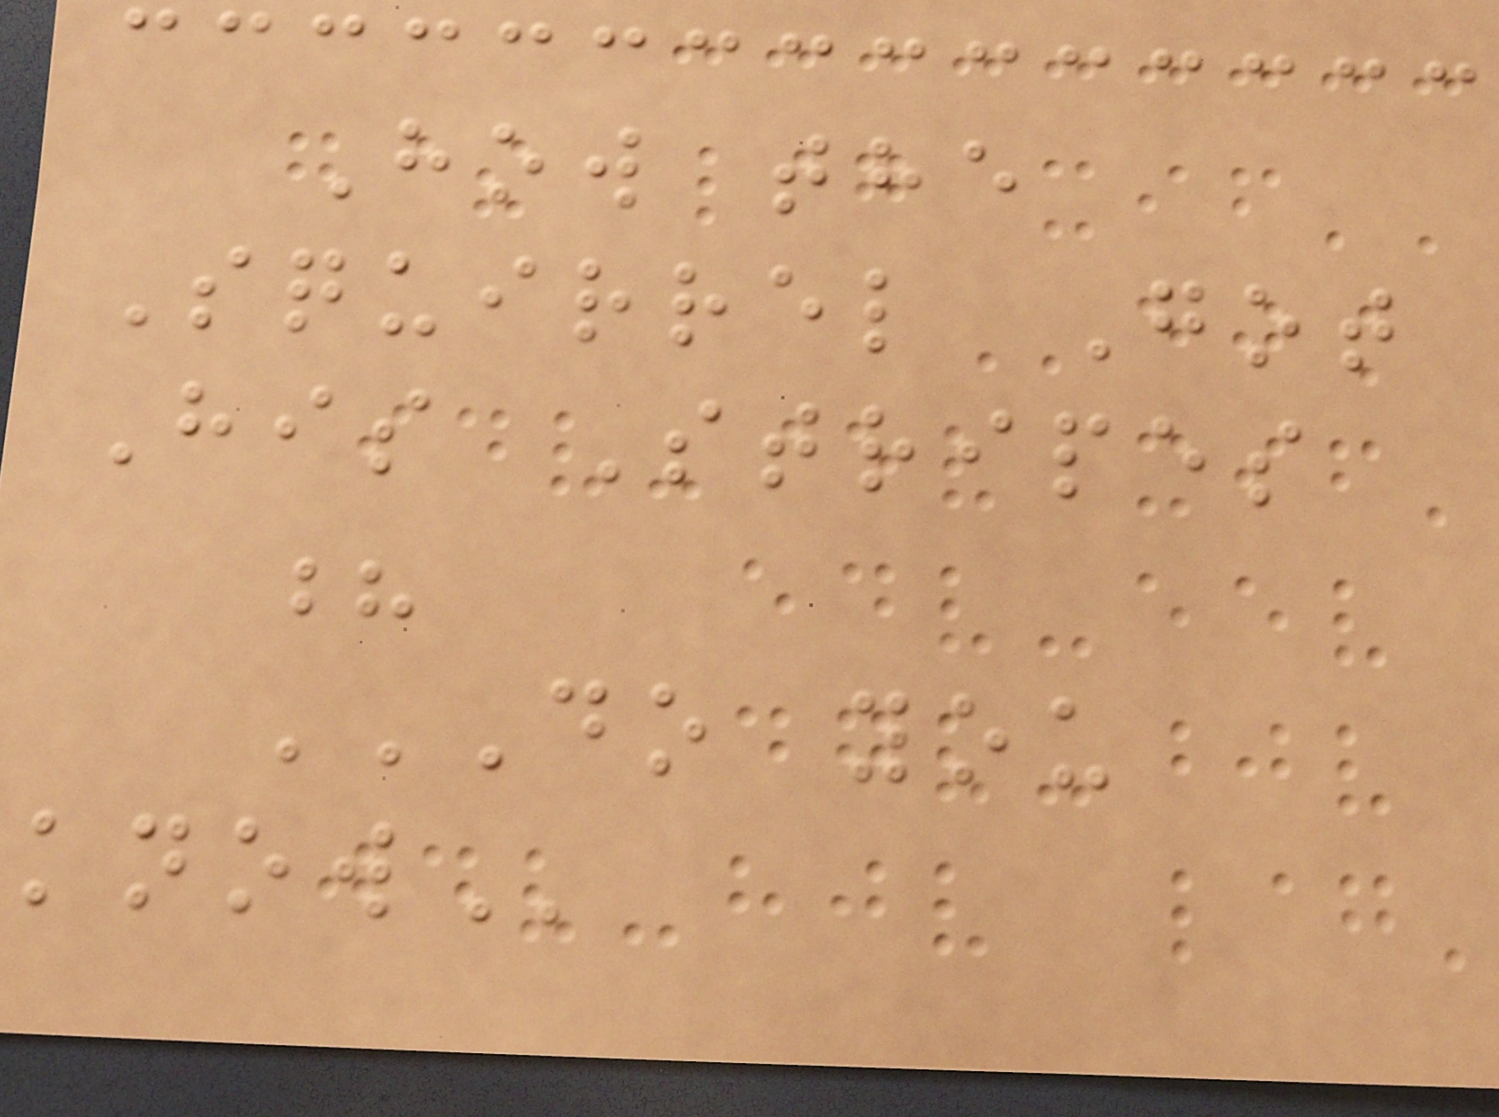How the
Squirrel Got
His Stripes
?
DO YOU
KNOW
